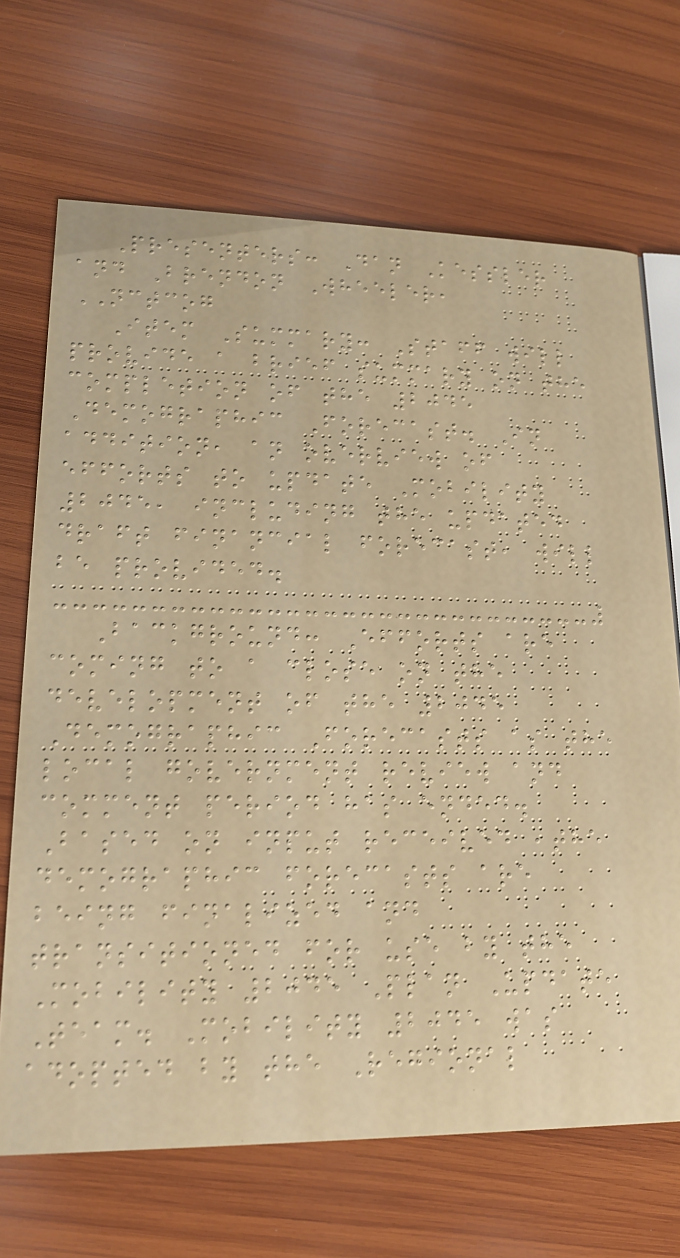Presenters: Dan Kessler
and Brendon Wheeler,
NCTCOG
Item Summary: Staff will
provide a brief summary on the
completion of the 2045
Demographic Forecast. In
addition, an overview of
efforts to update Mobility
2045, including the updated
draft financial forecast, will
be provided.
Background: Efforts are
coming to a close on the
development of the 2045
Demographic Forecasts as the
local government review and
comment period has ended.
Based on input received ,the
demographic forecasts are
being finalized and
transitioned for use by the
Mobility 2045 Plan Update
Team. Mobility 2045 was
adopted by the Regional
